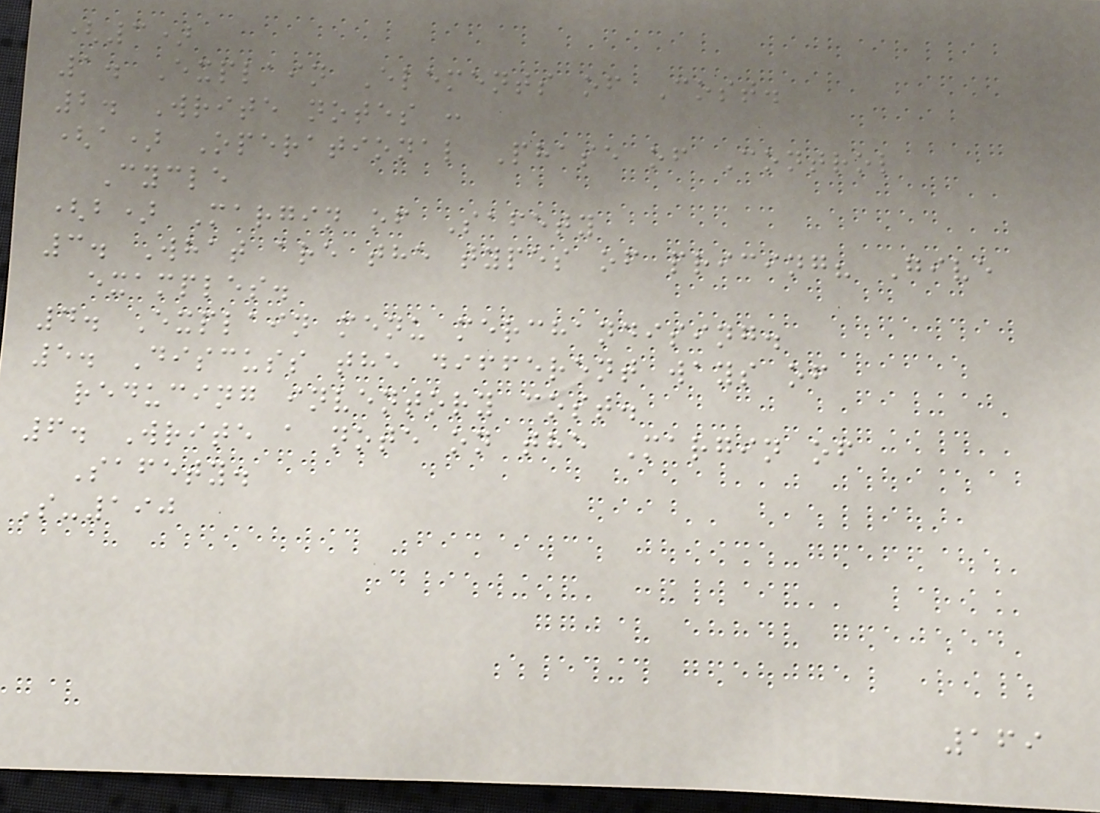(3)
1. Explain Elements of Cost.
2. Write notes :
(a) Operational Phase of Control
Cycle
(b) Margin of Safety
3. What are the types of pricing? Give
examples.
4. Explain menu merchandising.
5. Discuss the different ways of
reducing inventory cost.
6. Write a note on the Margin of
Safety.
S-190
169
